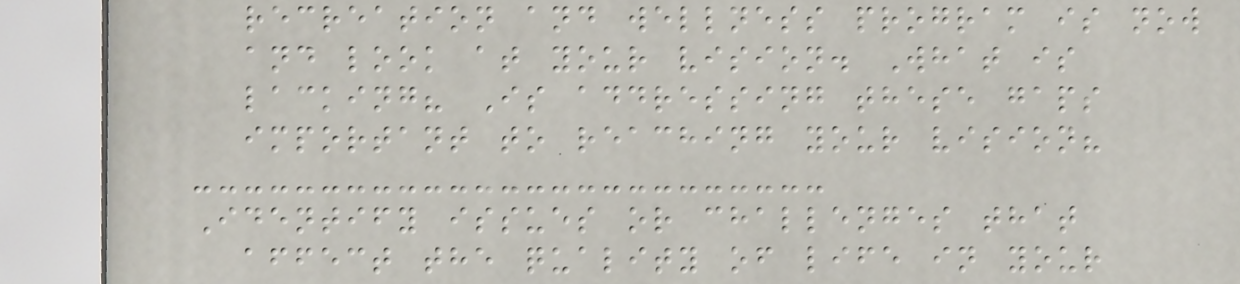recreation and wellness program is now
and look at your vision. What is
lacking? Is addressing these gaps
important to reaching your vision?
Identify issues or challenges that
affect the quality of life in your
